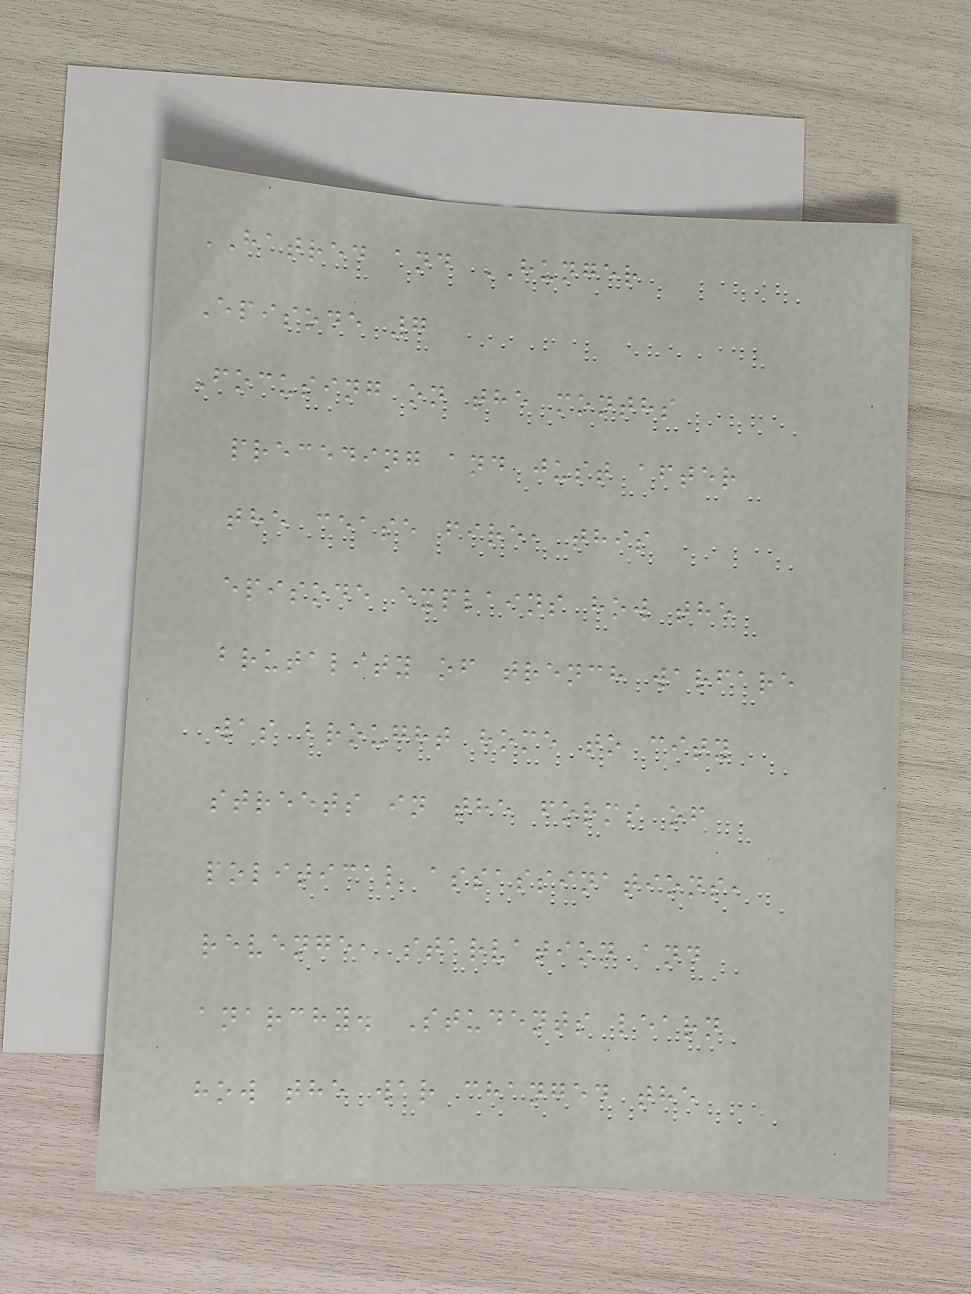HATRED and HUNGER
Episode 7
Focusing on the months
preceding and just after
the cease fire, this
episode explains how the
brutality of trench warfare
was brought home to city
streets in the forms of
political assassinations,
revenge, starvation and
anarchy. Students learn
how the war changed the
